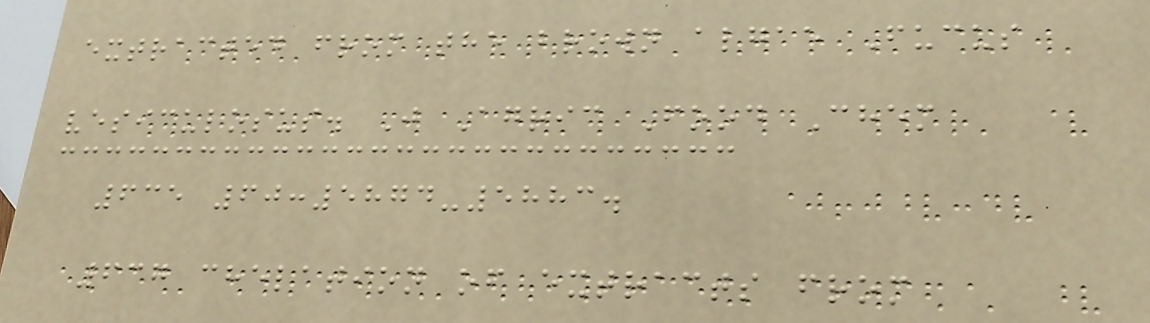extracted from the brown algae Fucus
vesiculosus. J Agric Food Chem
635 60:5874-5883.
637 chelation of extracts from
